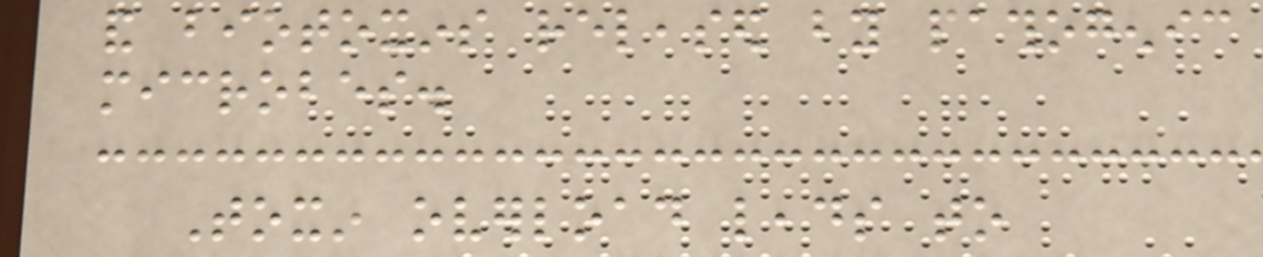and biotoxins released by pathogenic
microbes.
Toxin overload leads to
